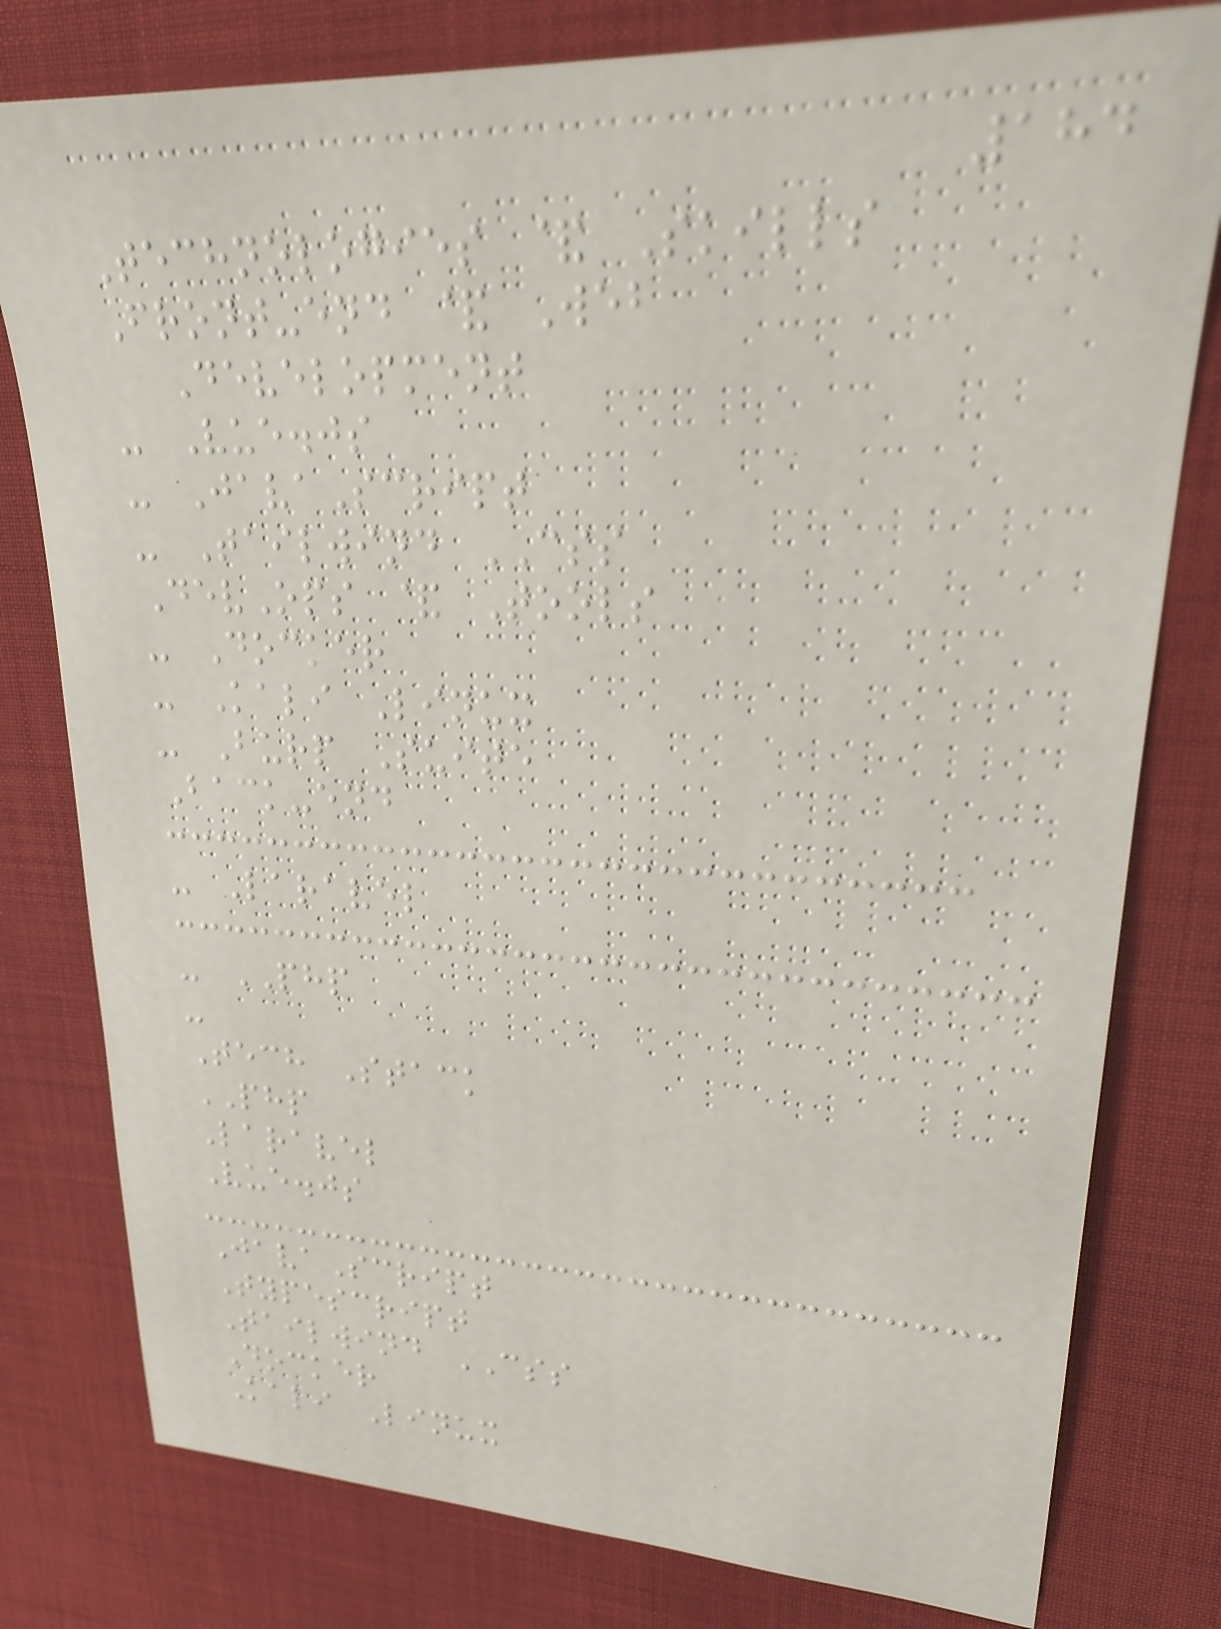184
Technologies & Skills
Front-end & Web
Development
- Vue.js
- JavaScript
- Tailwind CSS
DevOps & Tools
- Docker
- Kali Linux
- Burp Suite
Back-end
- Laravel
- PHP
-
Tech Stack
PHP
Laravel
Vue.js
JavaScript
Typescript
Tailwind CSS
Docker
Kali Linux
